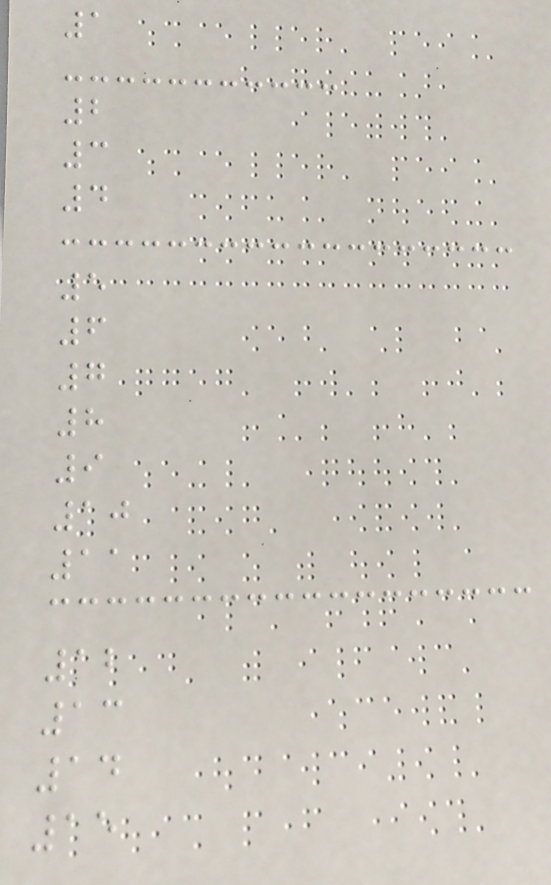1
2
3
4
5
6
7
8
9
10
11
12
13
14
15
